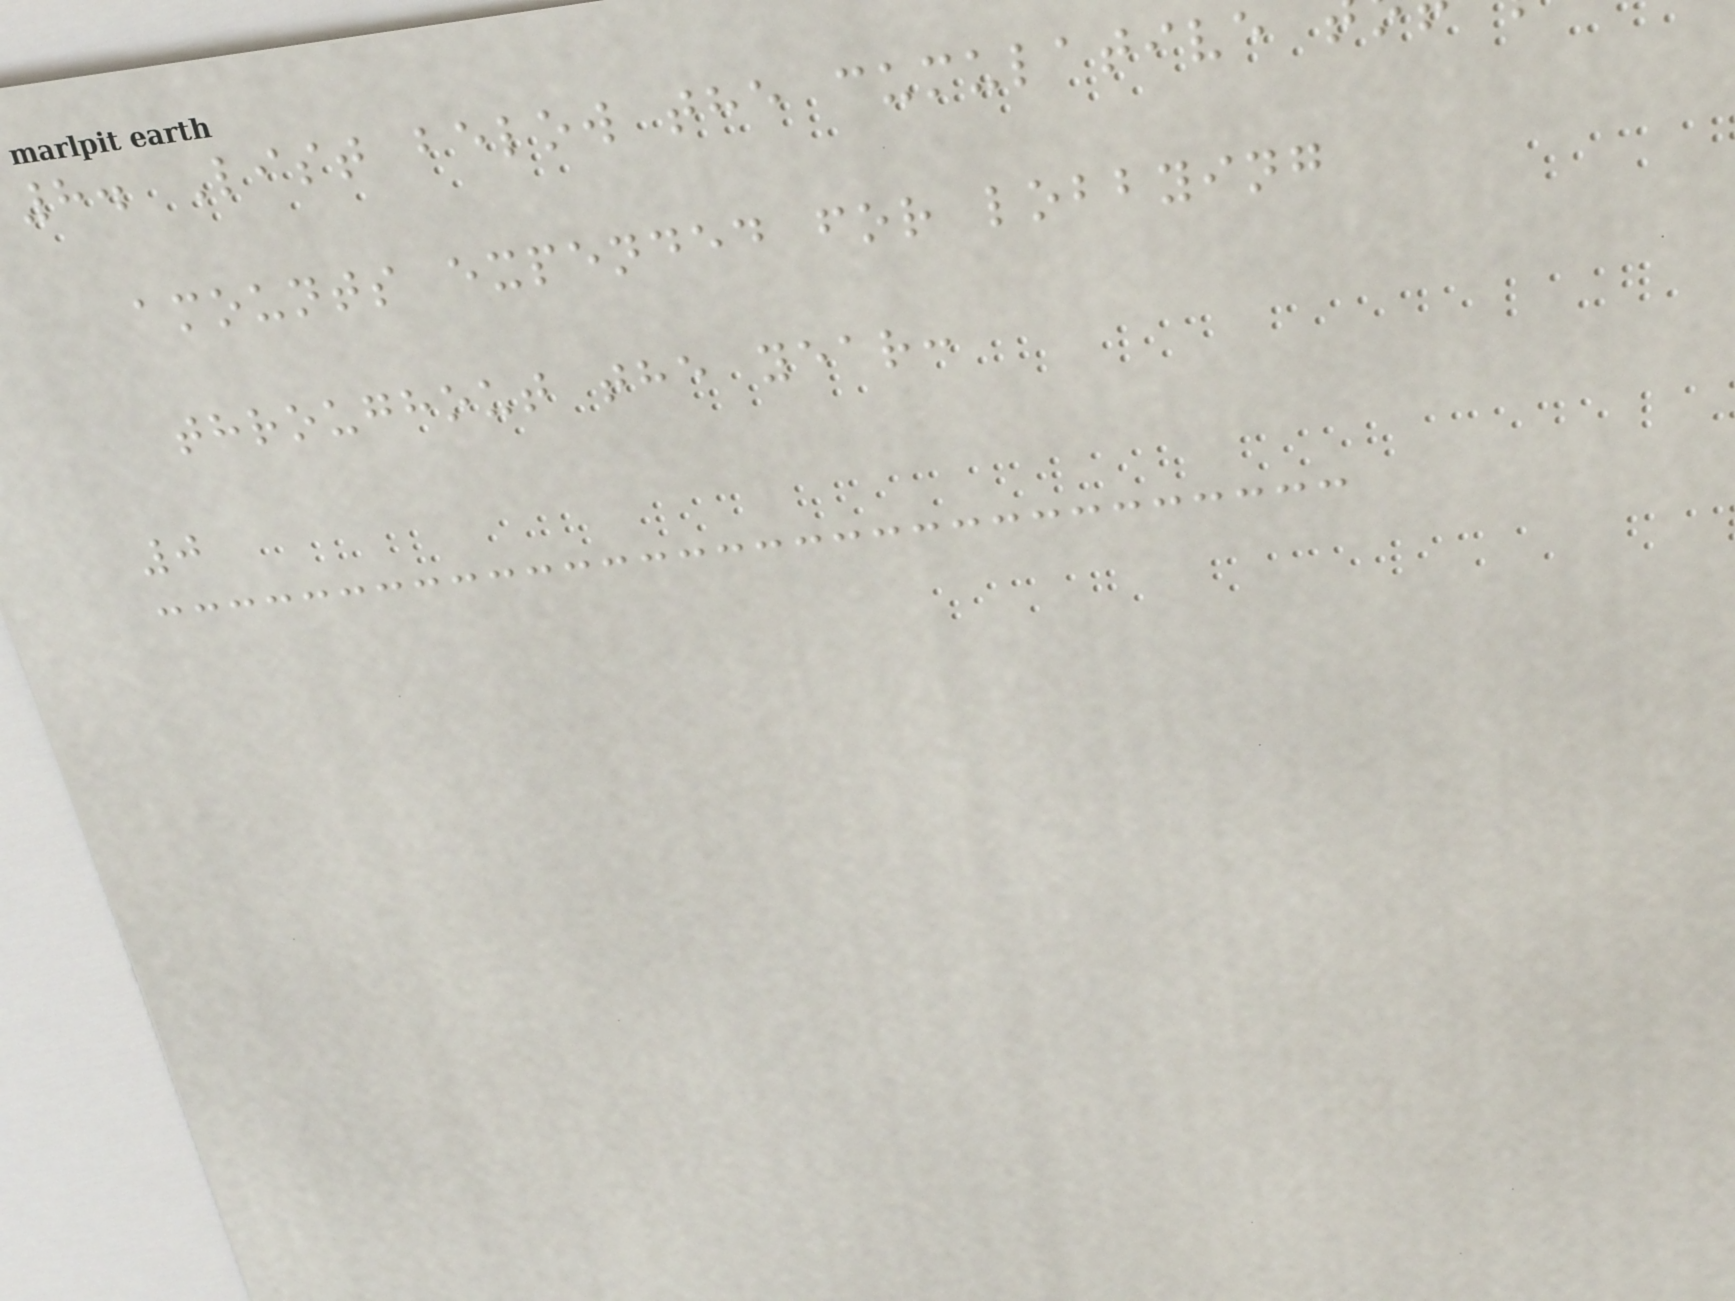8. List below the cumulative
amounts expended for lobbying
throughout the year:
0
